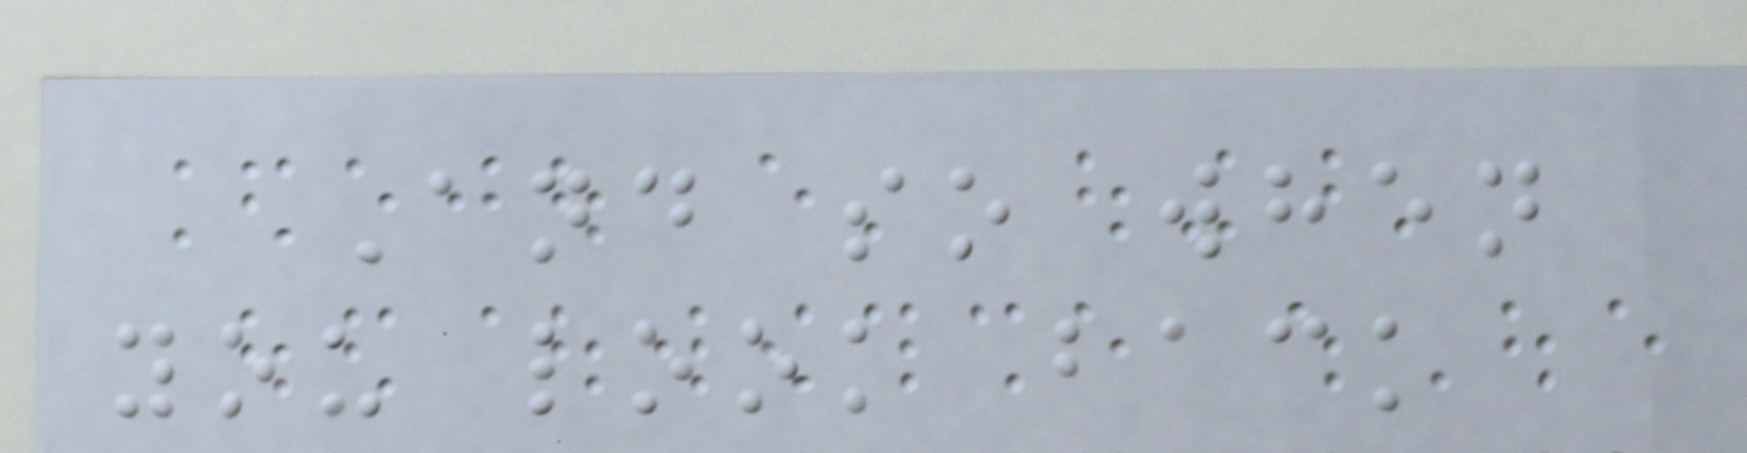And so when
you look back
